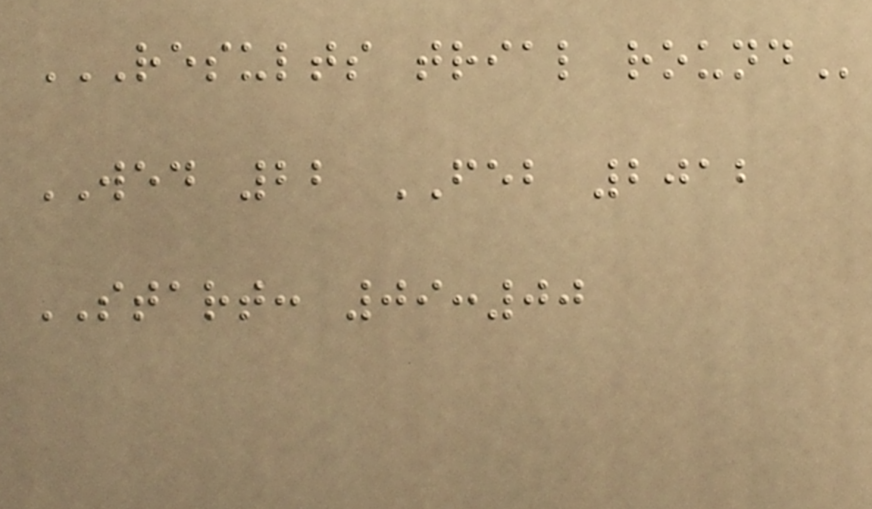RESULTS TRIAL ROUND
WED 22 FEB 2012
START: 09:00
